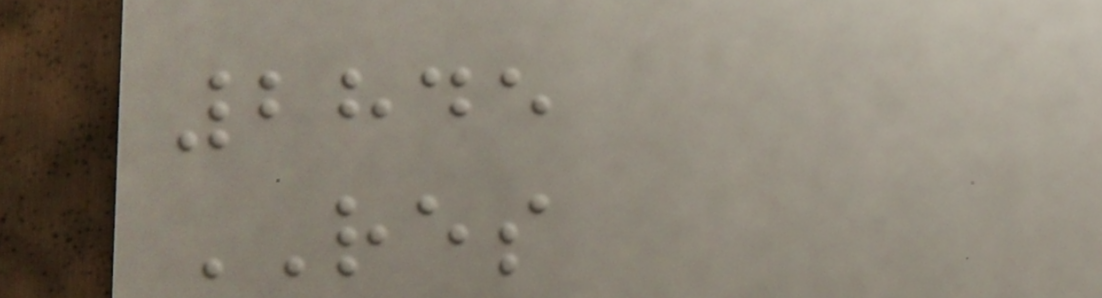2845
RES
